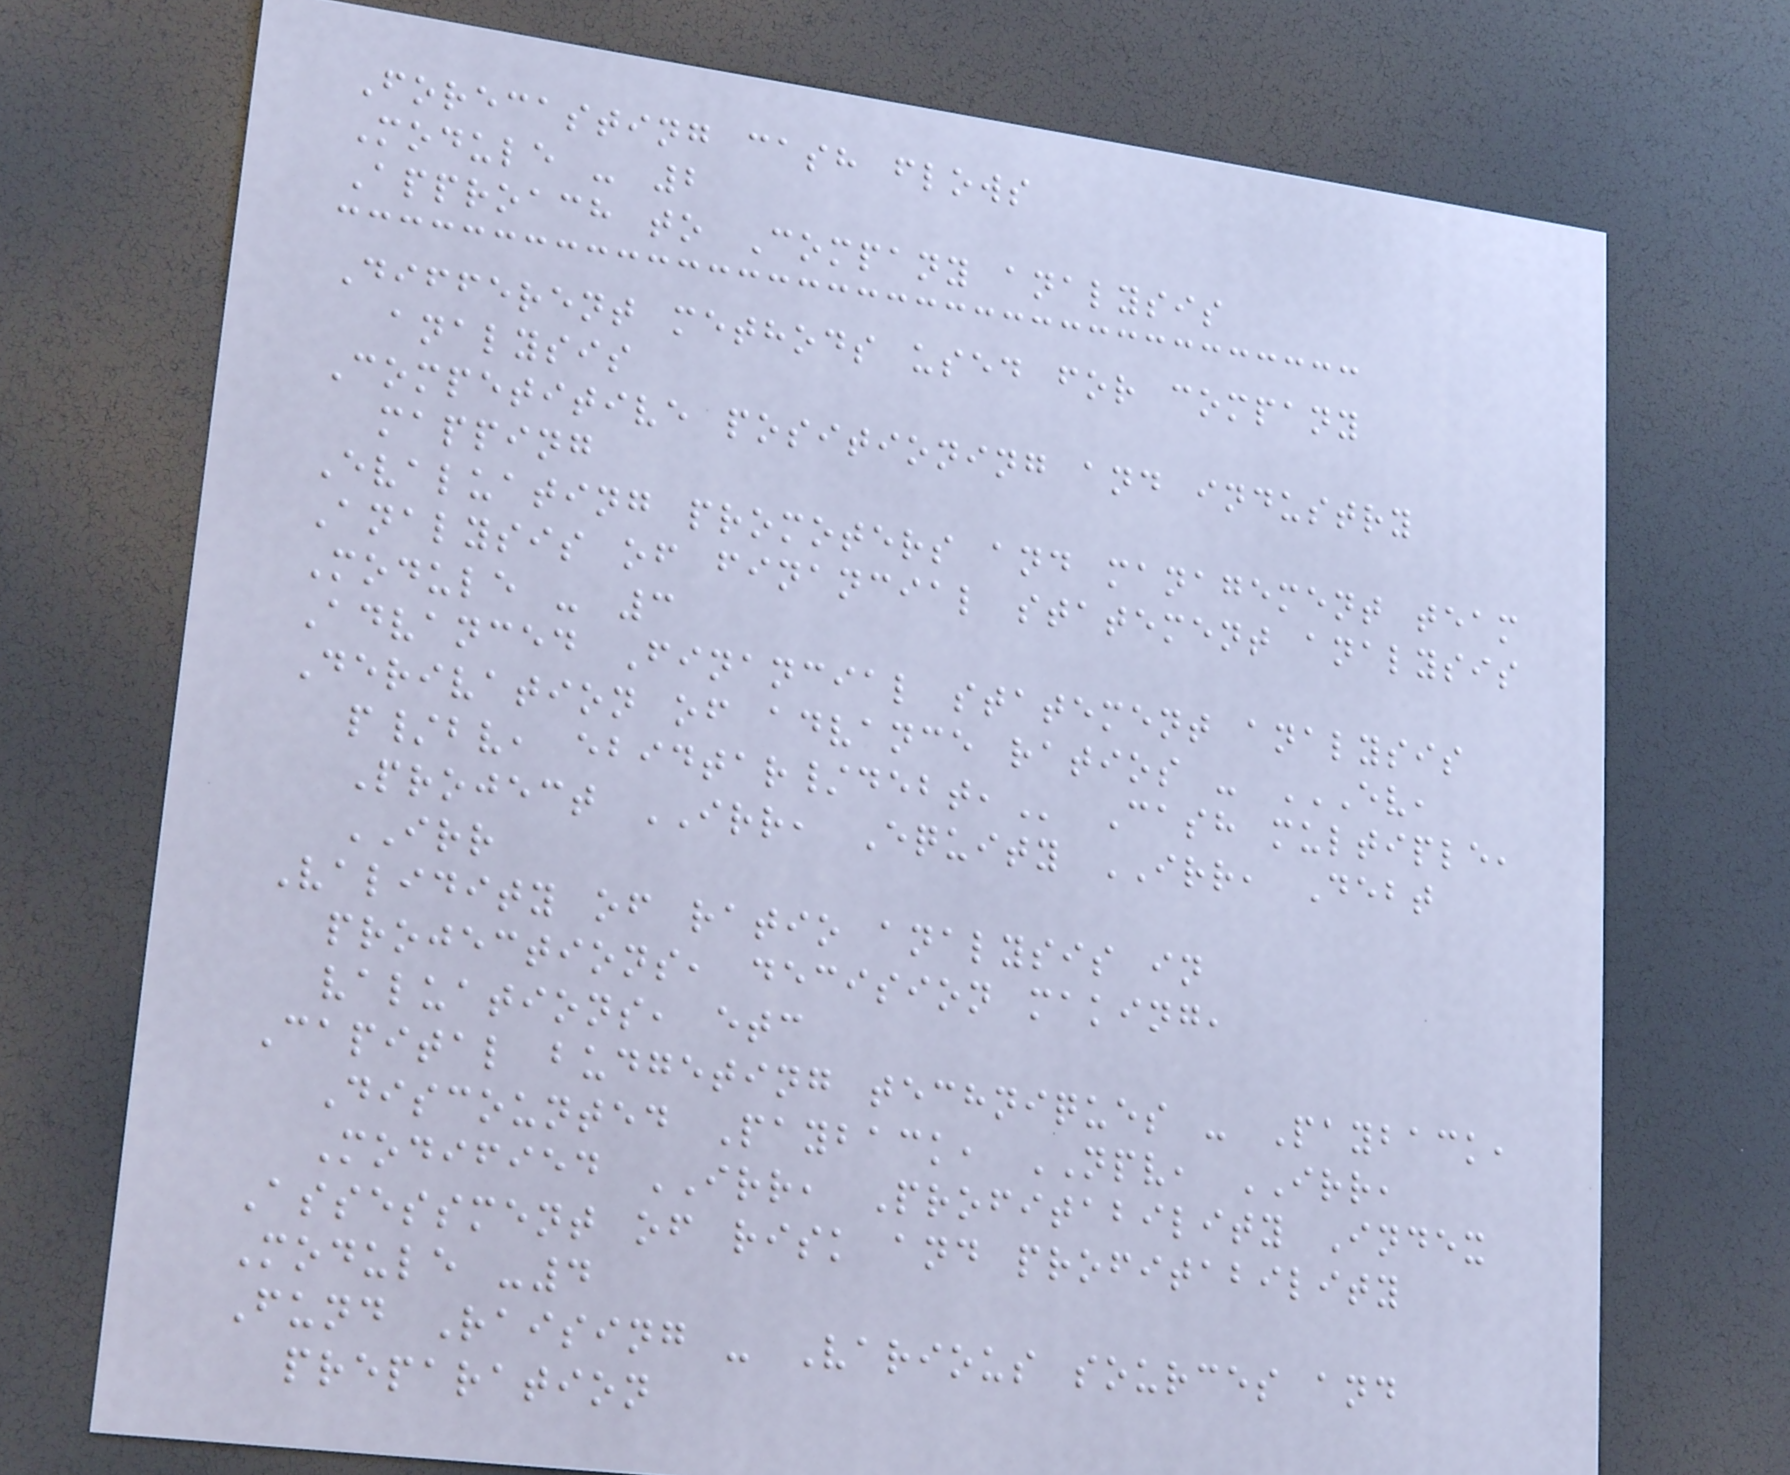Forecasting cash flows
Module - 2
Approach to Company analysis
Different methods used for company
analysis
Competitive positioning and industry
mapping
Evaluating promoters and management team
Analysis of financial statement analysis
Module - 3
Advanced Financial statement analysis
Derivation of advance ratios - EV,
P/BV, EBIDTAR/DEBT, Cash multiple,
Project IRR, Equity IRR, Debt
IRR
Validity of ratio analysis in
projections, decision making,
valuations, etc
Capital budgeting techniques - Payback,
Discounted Payback, NPV, IRR,
Modified IRR, Profitability Index
Assessment of risk and profitability
Module -4
Fund Raising - Various sources and
preparation
